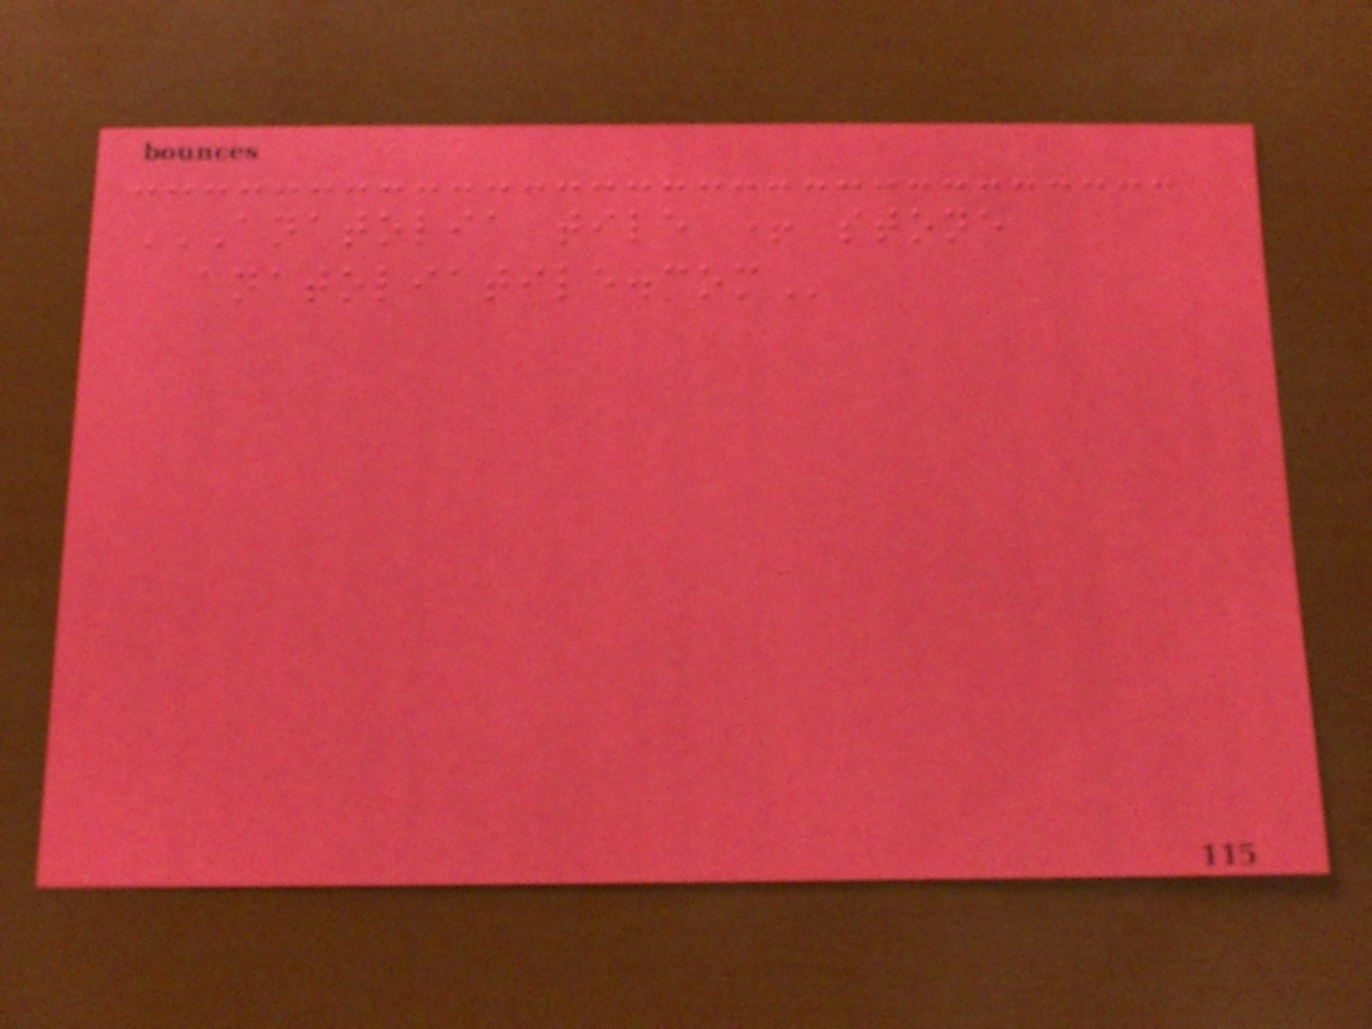ANATOLIA TILE + STONE
ANATOLIATILE.COM
